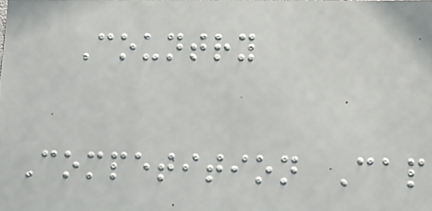Country
Competition Cap
